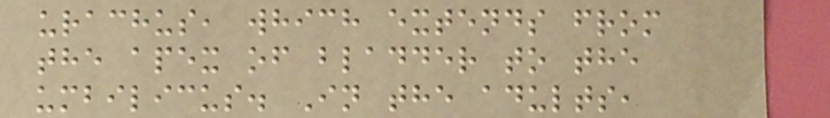urachus, which extends from
the apex of bladder to the
umbilicus. In the adults,
